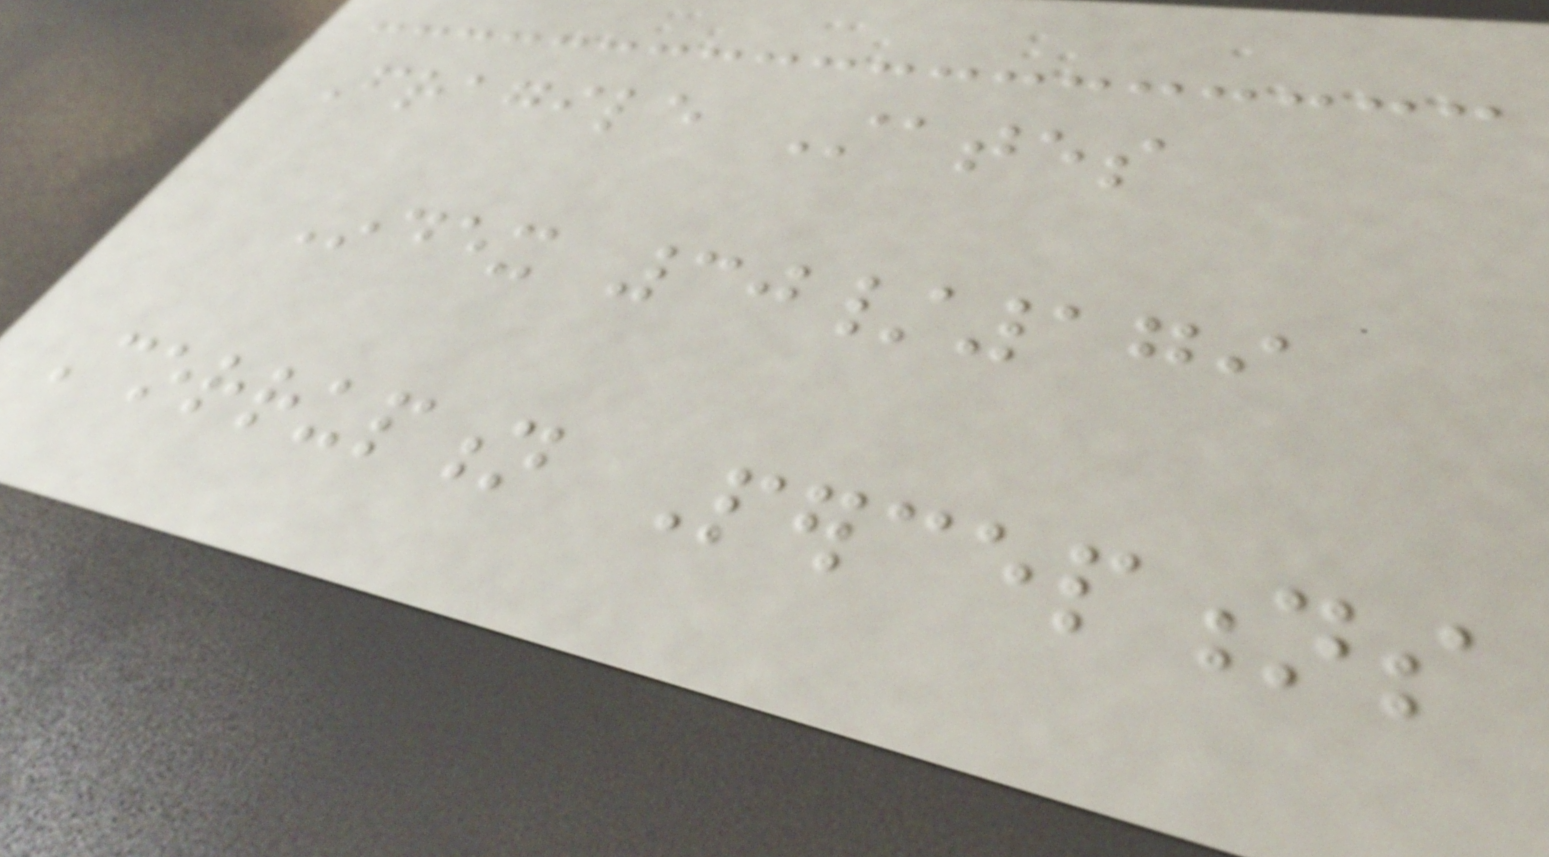Fragile States
Index 30/179
Corruption Perceptions
